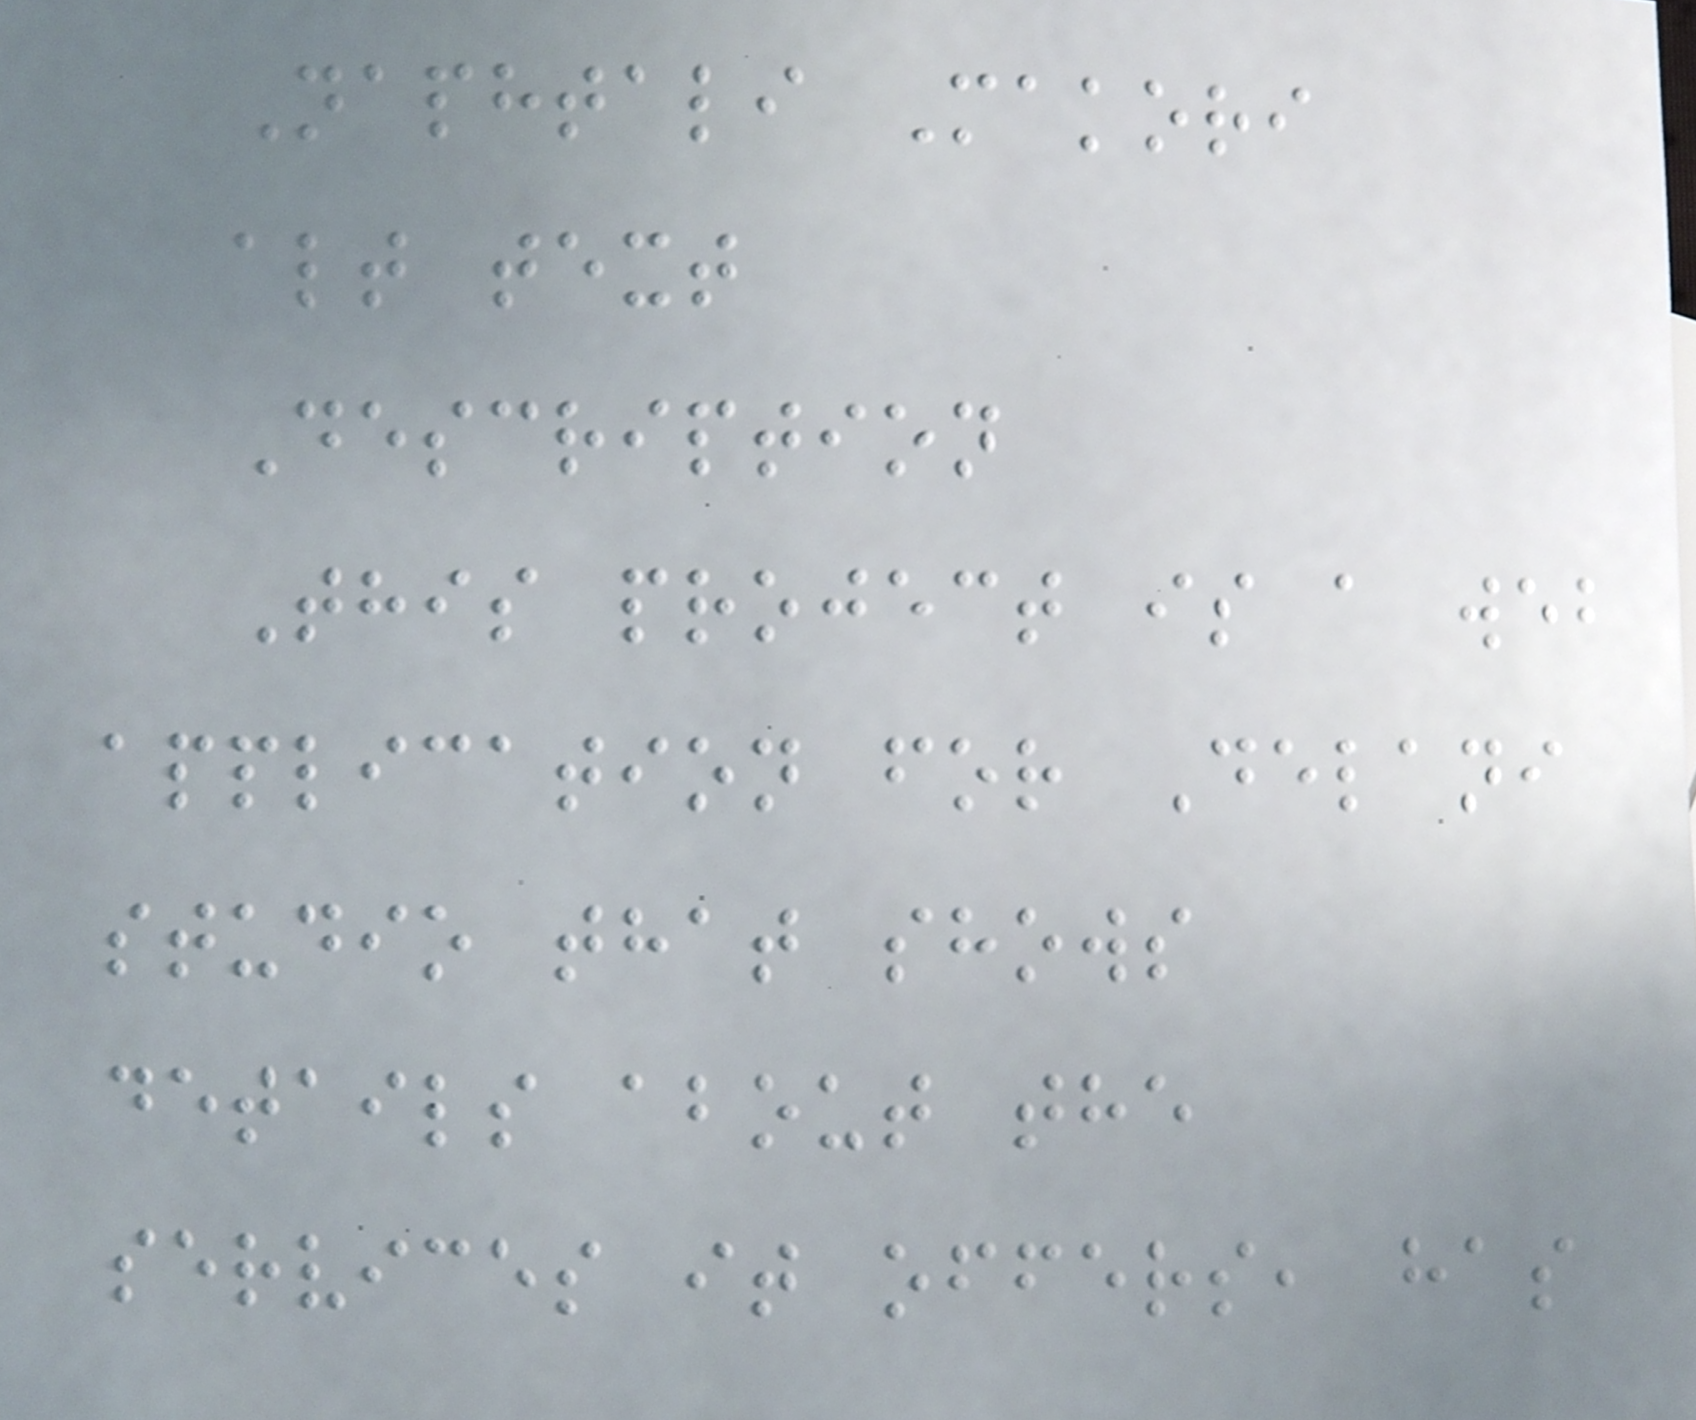Naphtali Makori
alt text
Description
This project is a web
application for Delani
studio that shows
details about the
services it offers, has
